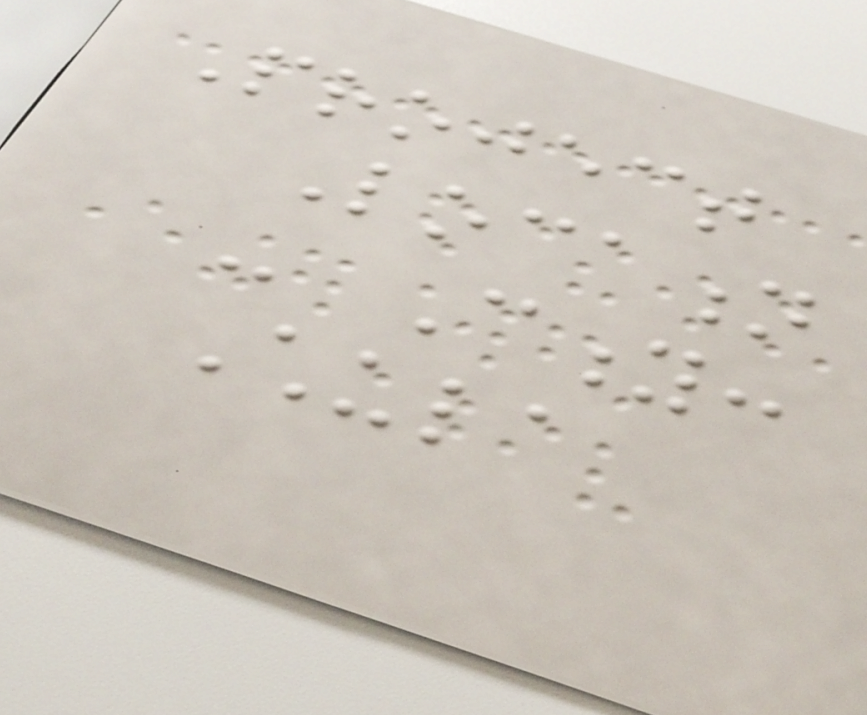Project
Location
- City:
Chula
